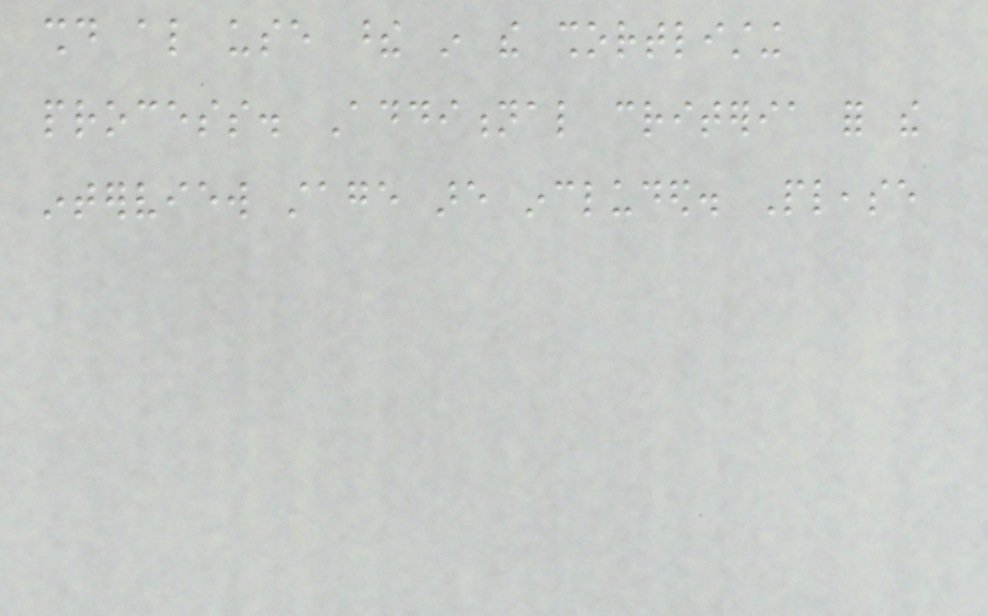should also use these in the shortlisting
process. Additional criteria for the
interview stage are included. Please
